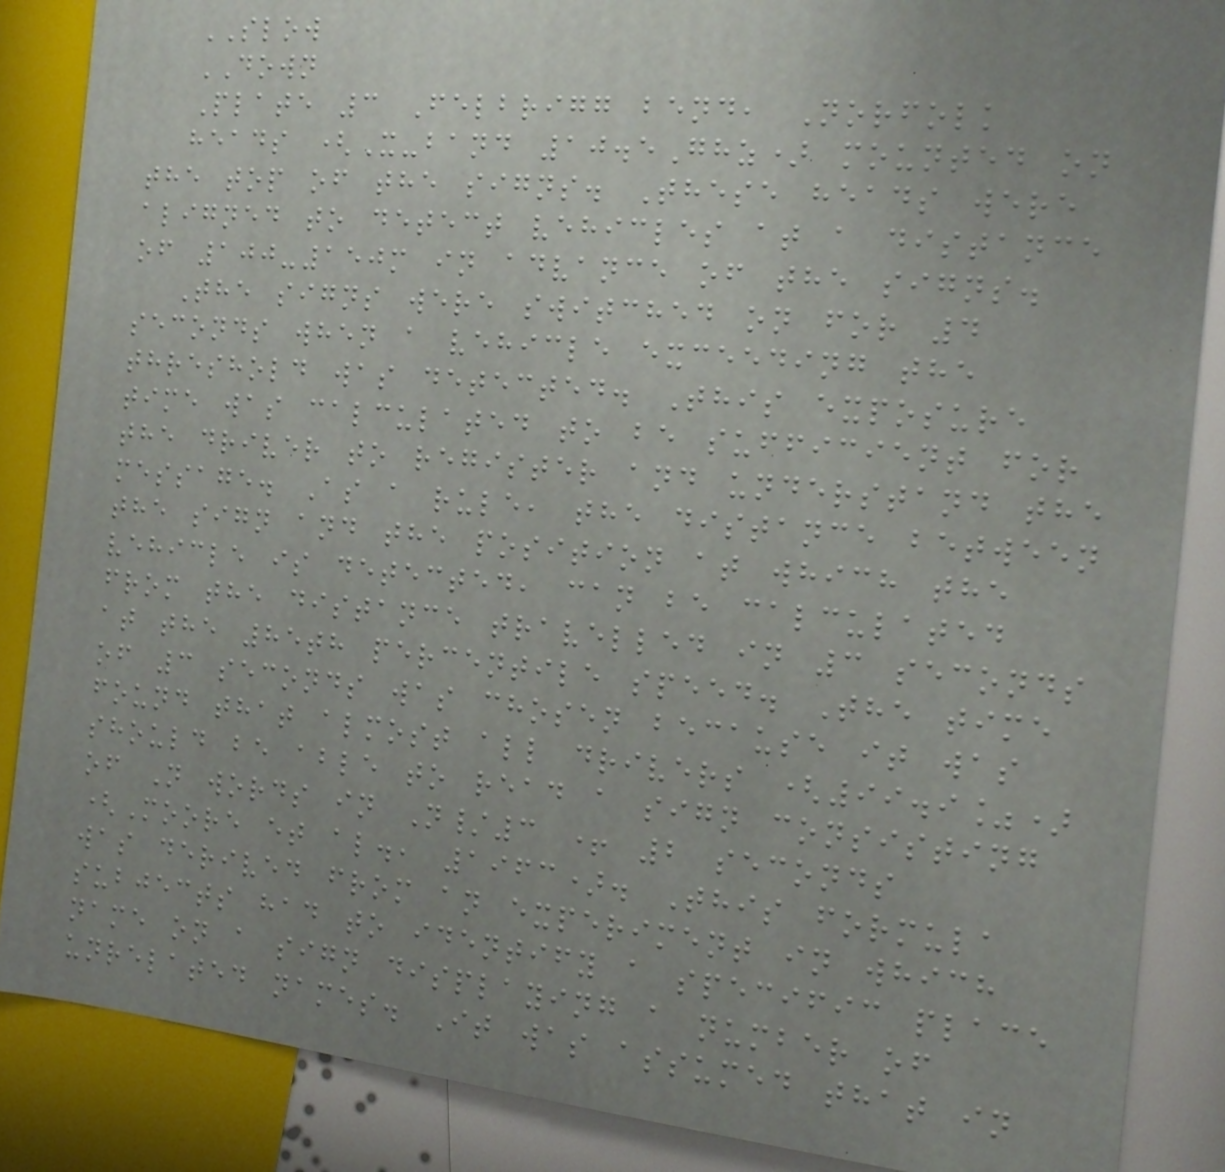SLOW
DOWN
Plate 3 Felbrigg bend, Norfolk
heads (X-band 10.5Ghz) mounted on
the top of the signs. These heads were
aligned to detect vehicles at a distance
of 100-150m in advance of the signs.
The signs were switched on for 4
seconds when a vehicle exceeding the
threshold was detected. This exposure
time was calculated to be sufficient for
the driver to register and understand the
message. As a rule, the distance between
the sign and the position at which the
vehicle is detected, can be calculated
from the distance travelled in 3 seconds
at the 85th percentile speed. The time
of 3 seconds was chosen because it was
found that almost all drivers (99.9%)
should be able to read a sign consisting
of N words in N/3 + 2 seconds
(Moore et al., 1963). This formula
was derived from an experiment in which
subjects had to identify a specific place
name on a sign displaying a number of
unrelated names. It was assumed that in
